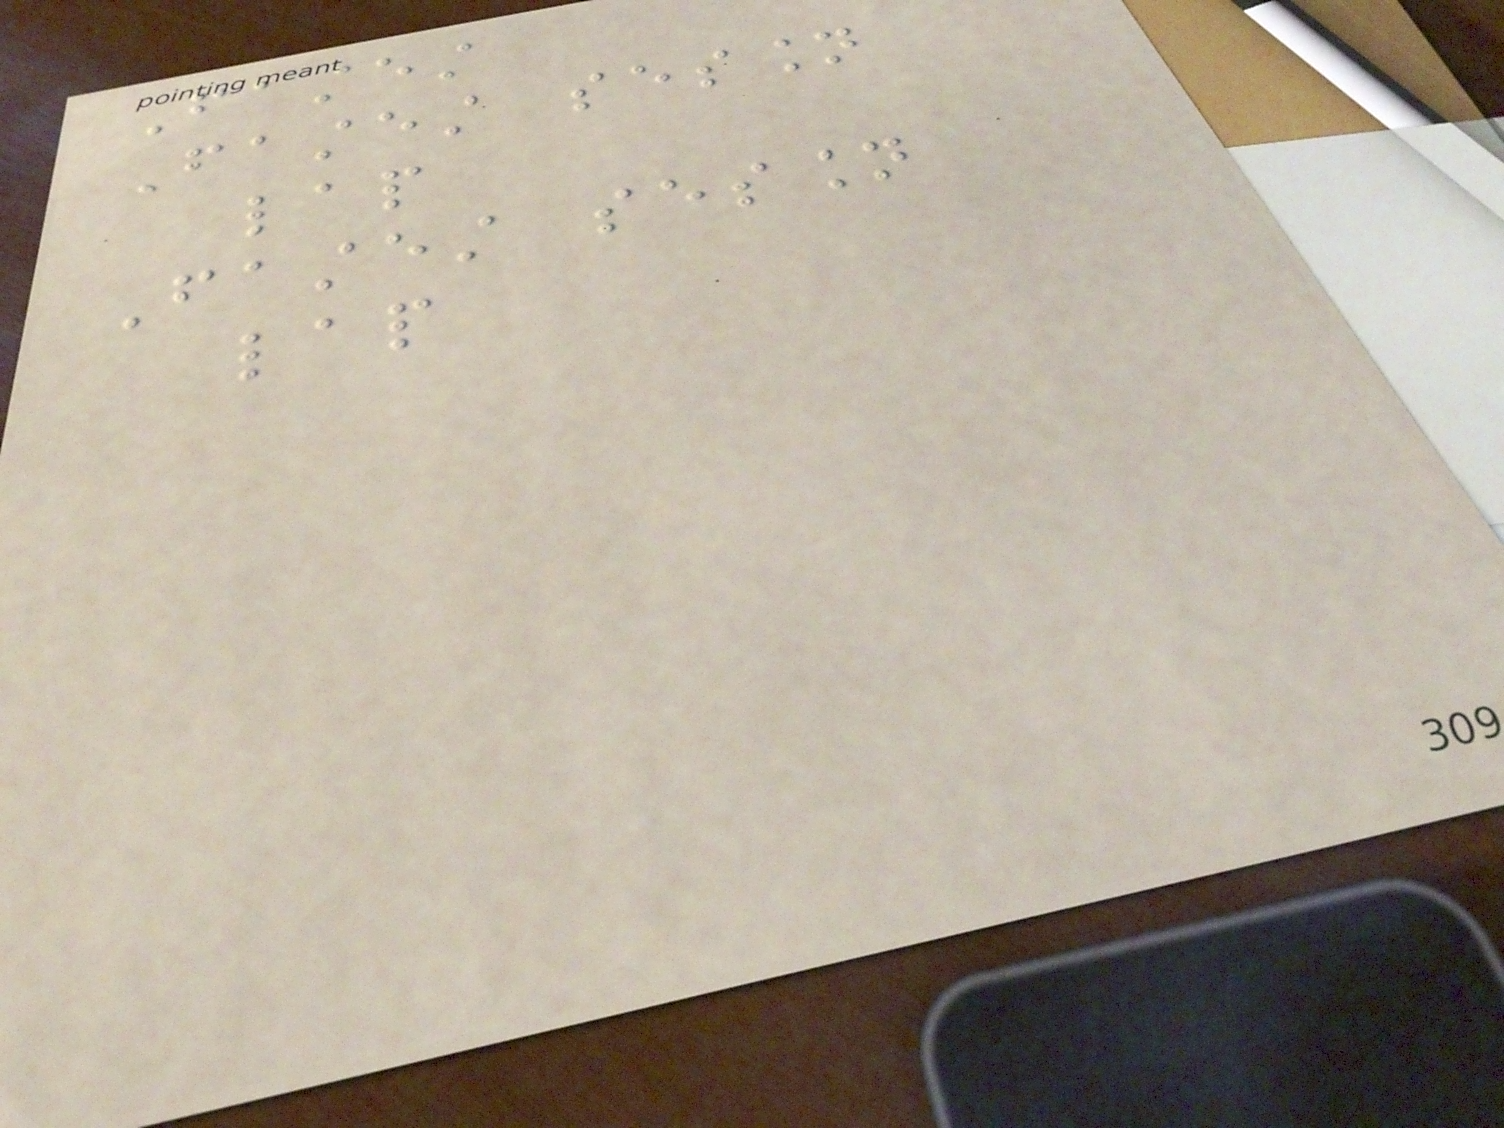Fastest
Fastest session
lap
Fastest session
lap
